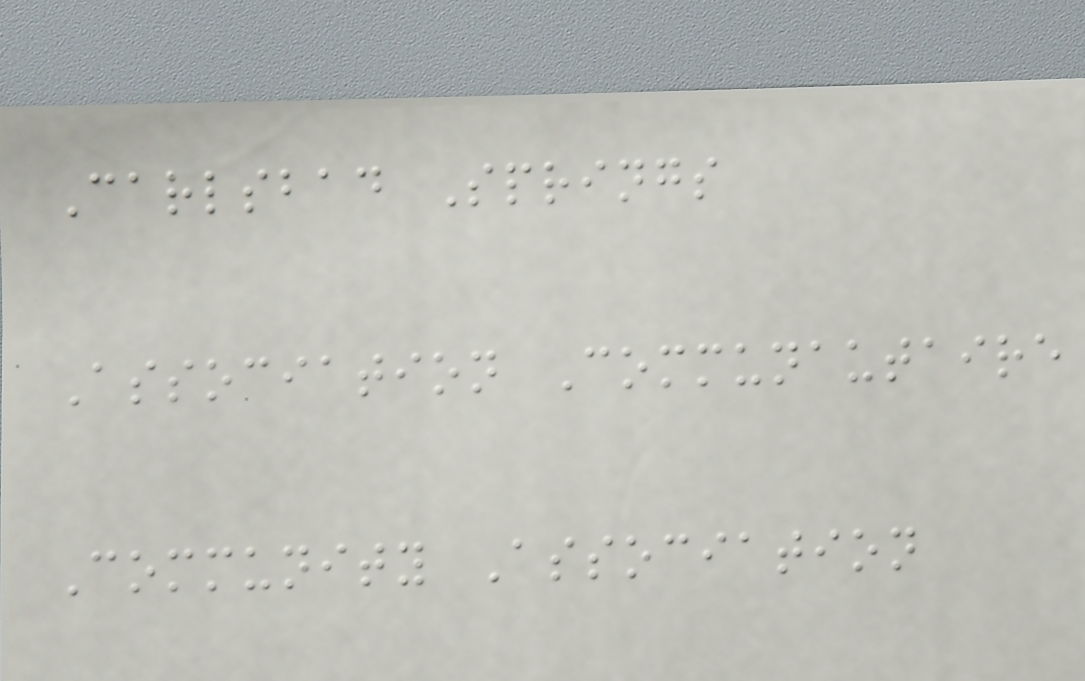Carlsbad Springs
Association Communautaire
Community Association
